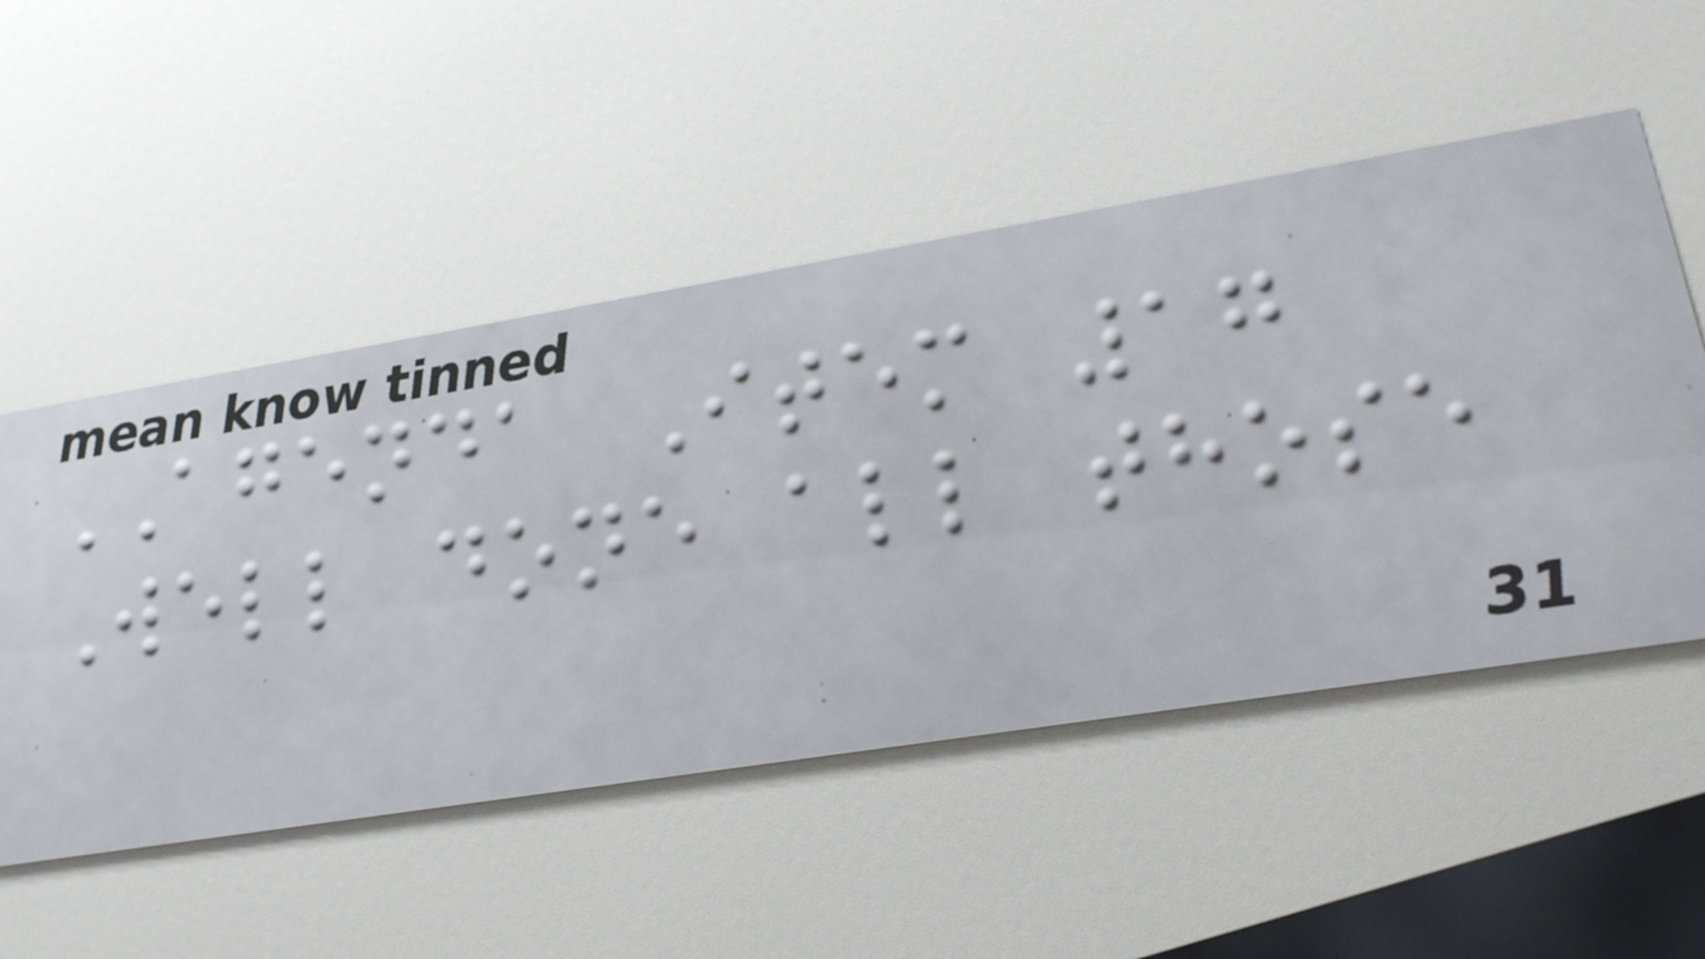AGENDA Item 17
Well done all those
